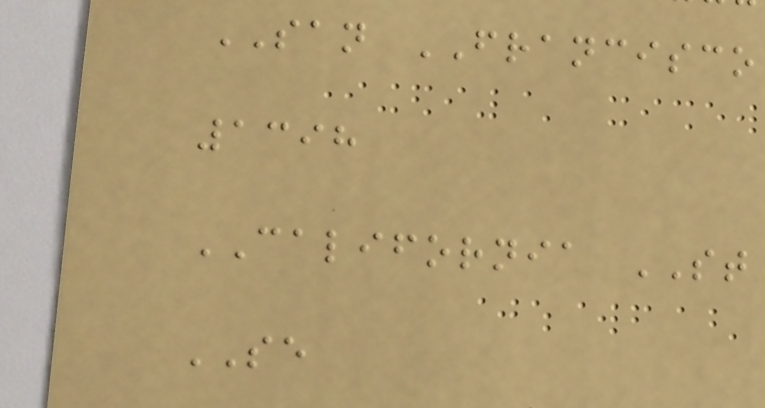SAN FRANCISCO
1398
CALIFORNIA ST
SE
